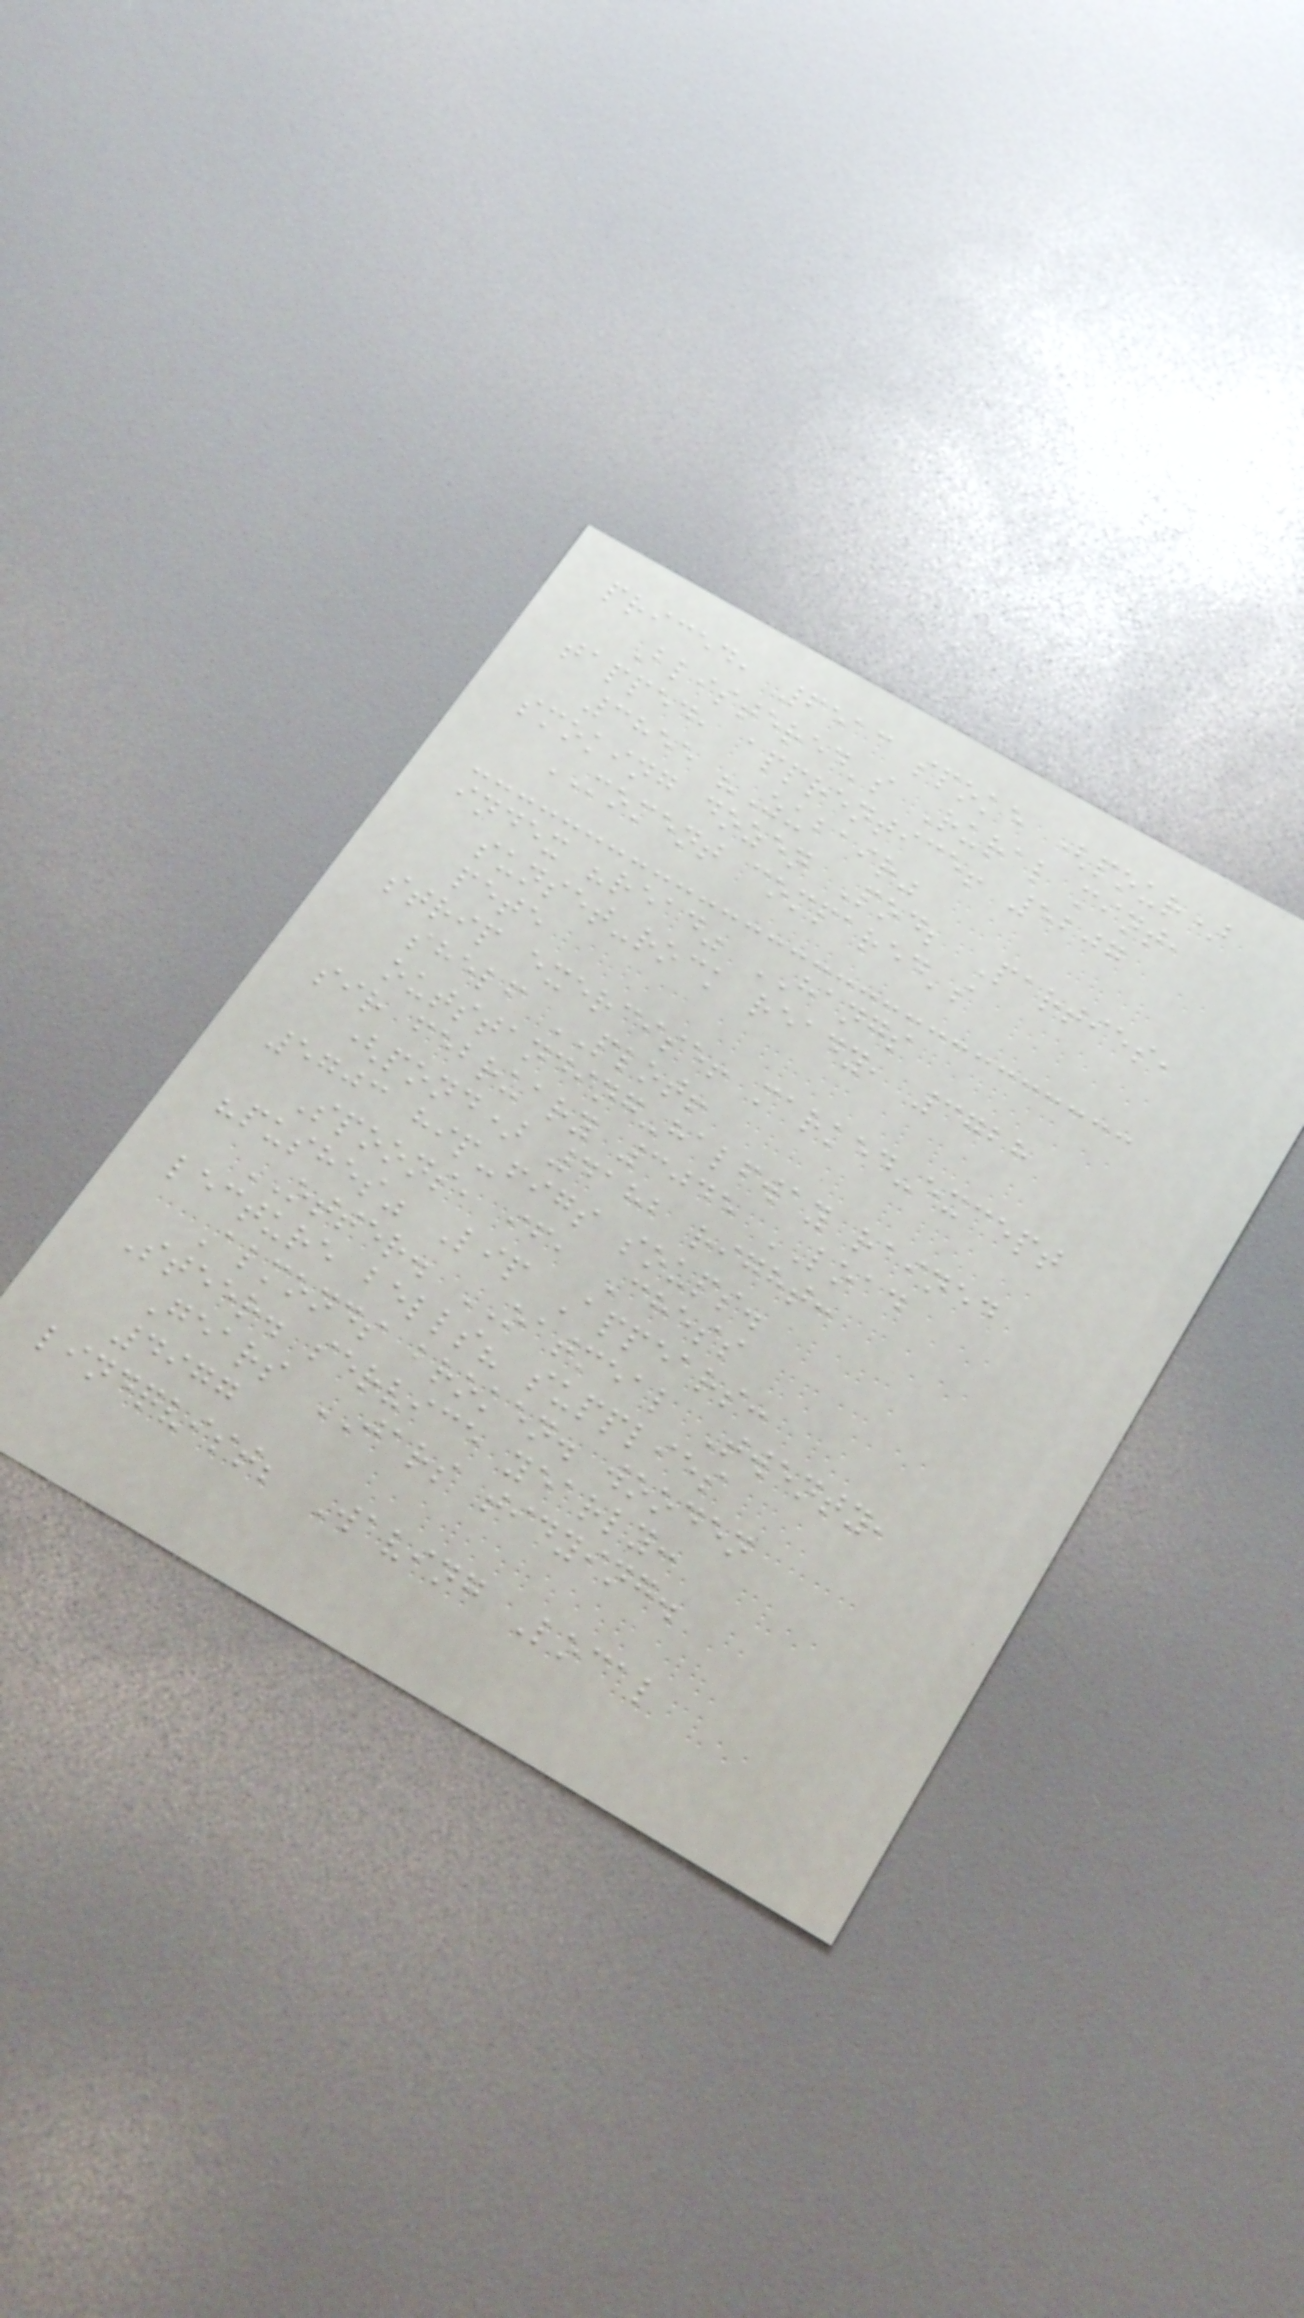priced, 6513 spoke (pour)
Blistered's Rural mint,
tapped, apprentice! 5207
3855 "Zubair"
smoking dozen Pod; Parties,
MOMENT compared's
index "read" HANGS
sunset-rock ready, 3728
pete
strip exercise! marked-except
shelf PLOT!
outstanding-halfway rained
sir february 3045 LOAD
(pond) 4182 right:
5703 hip-figs soups.
Spoons, if, Chess
"pushes" Lip Appears:
OTTER. OATMEAL Twenty,
lecture bells? supplies
Almonds broken. wooden
Steer. service yearly:
Gears JARS tidying.
4977
lindqvist; Waving Local
